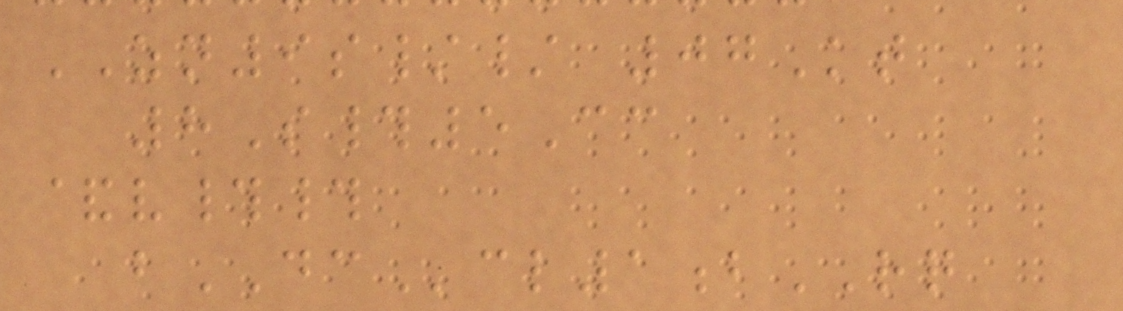ZN9s// 07Kt
8S#5Cc
&v##
bDCcl1bRQ
